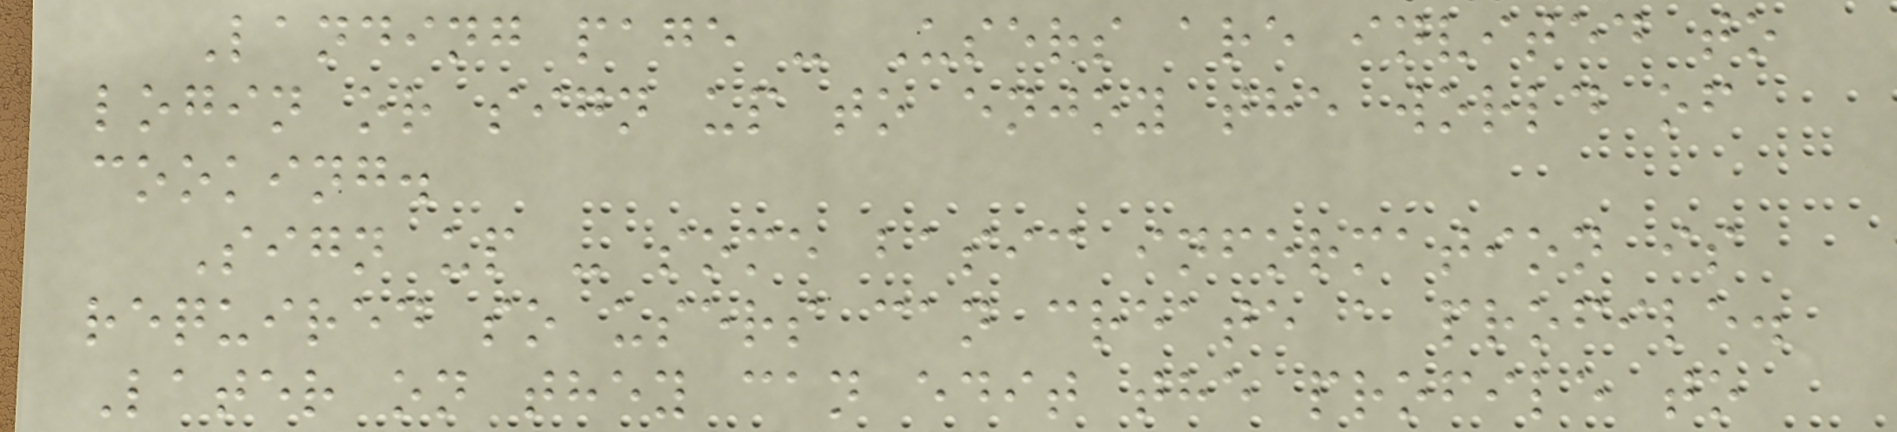Landing page - Users are invited to
login or sign up to enjoy the world of
cooking.
Sign up - some basic information is
required so users can create a profile.
Later on they can edit the profile to
